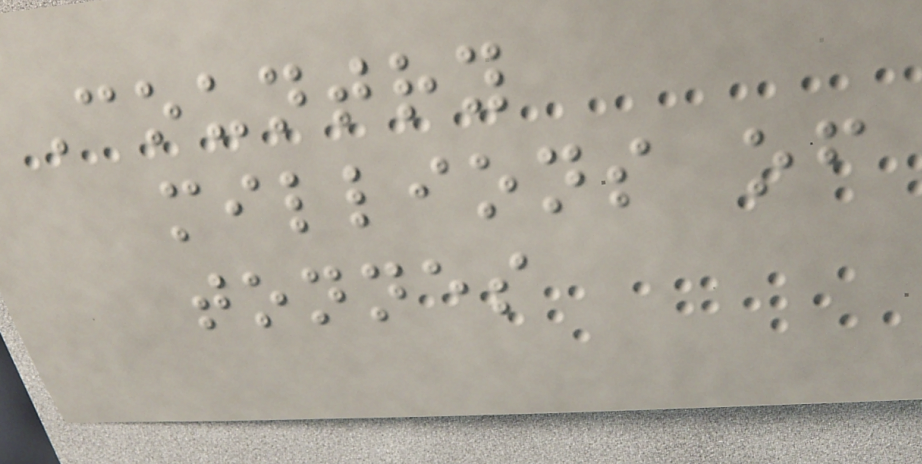Country
millions of
tonnes
